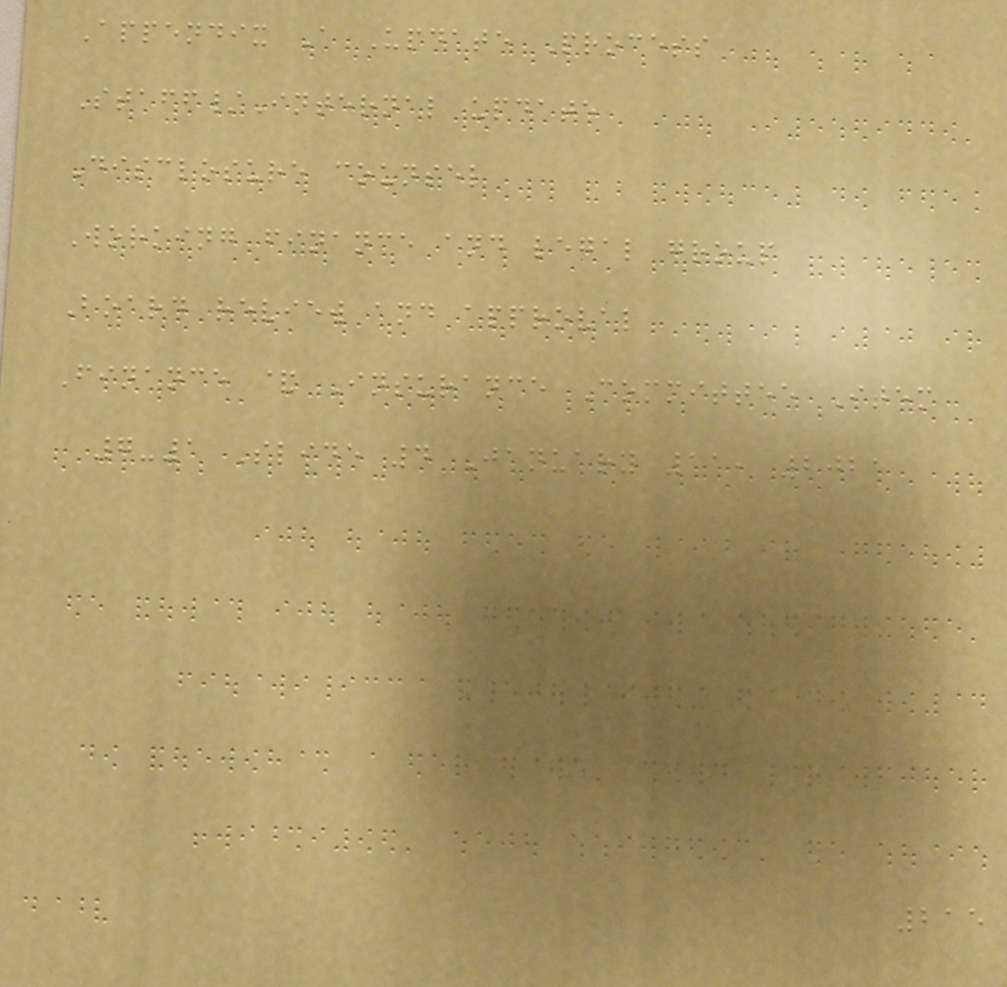Appendix A Update Process
Staff/Internal update
Disclosure counsel
Working finance and legal group
Board review and approval
Finance & Insurance Committee Item
7-1 Slide 4 January 11, 2021
215
